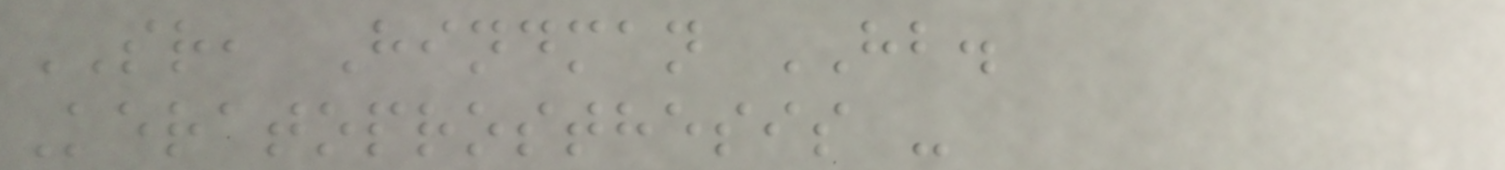SR, Hindman HB.
Keratoprosthesis -
